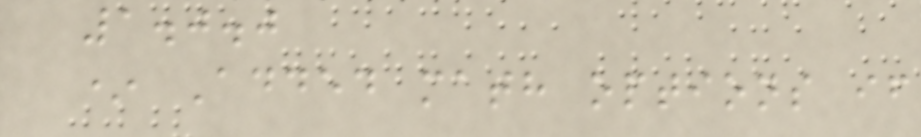1.0.0
* Added math options if
